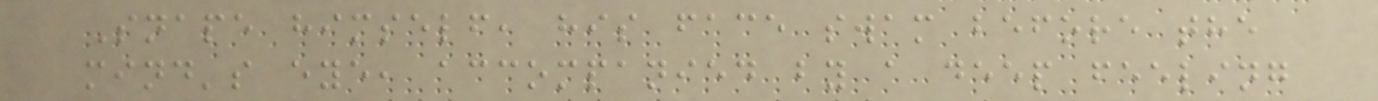Snape himself, his face swam before the
mind's eye, accompanied by a deep feeling
